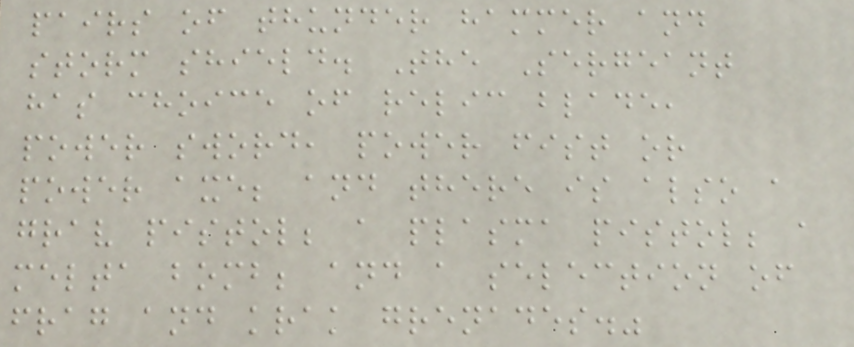pairs of thunder hammer and
storm shield. The Sergeant
has choice of relic blade,
power sword, power fist or
power axe; and there is also a
grav pistol; a plasma pistol; a
melta bomb; and a selection of
frag and krak grenades."
